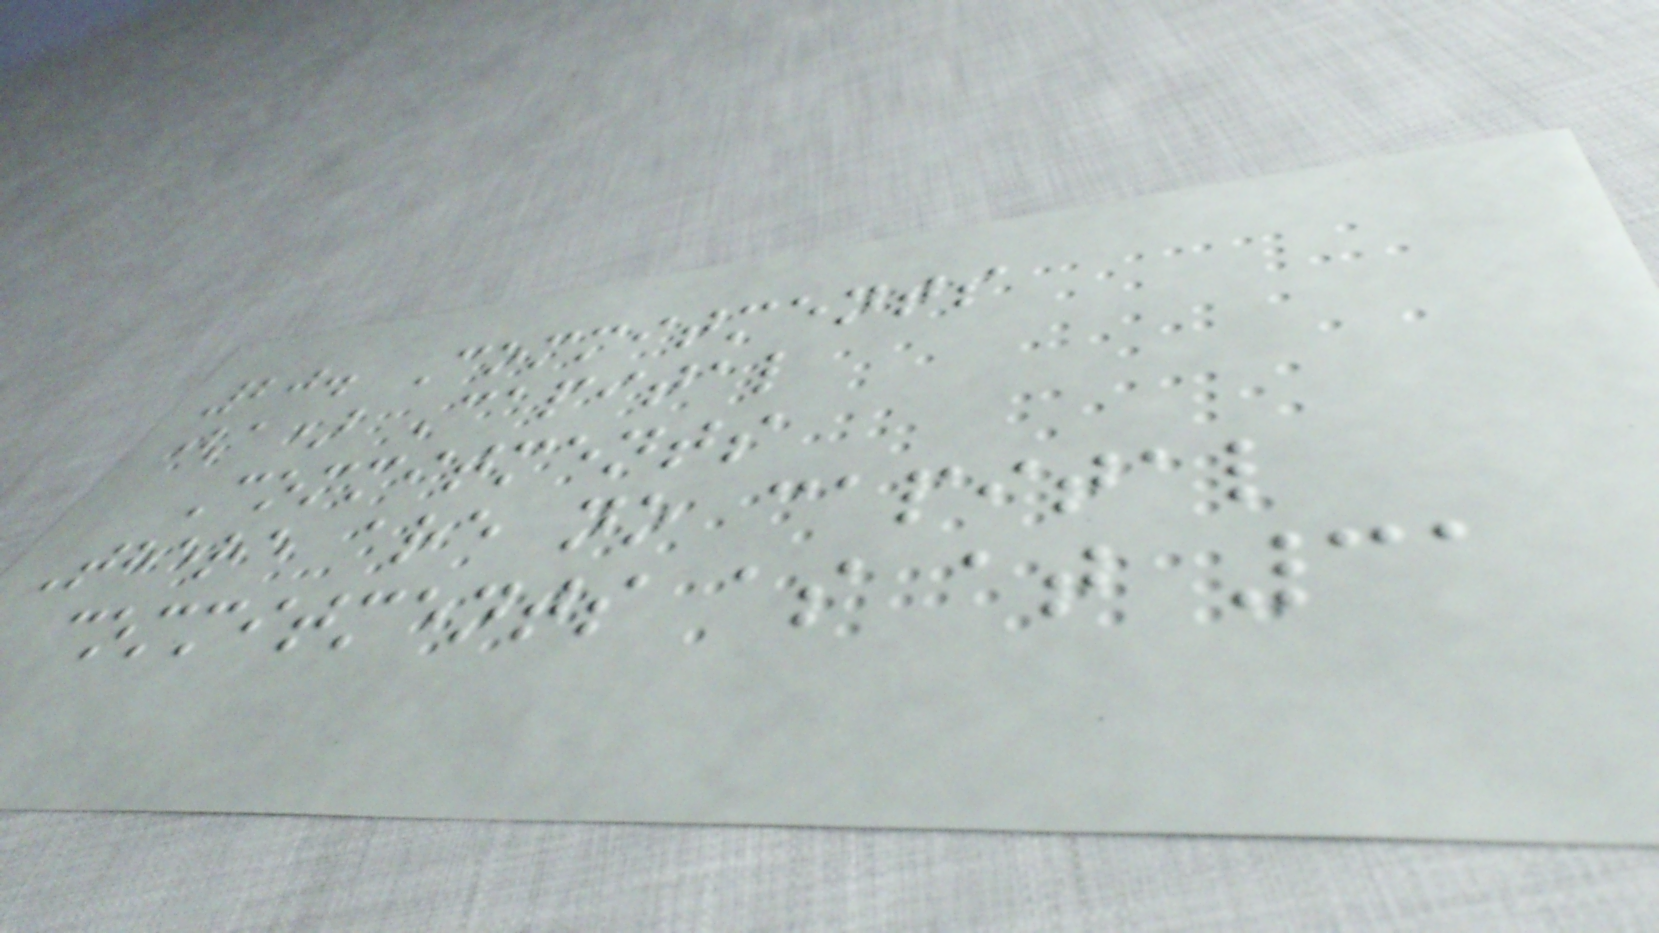20. Commitments
(a) Capital
Commitments
There are no capital
commitments as at 31
